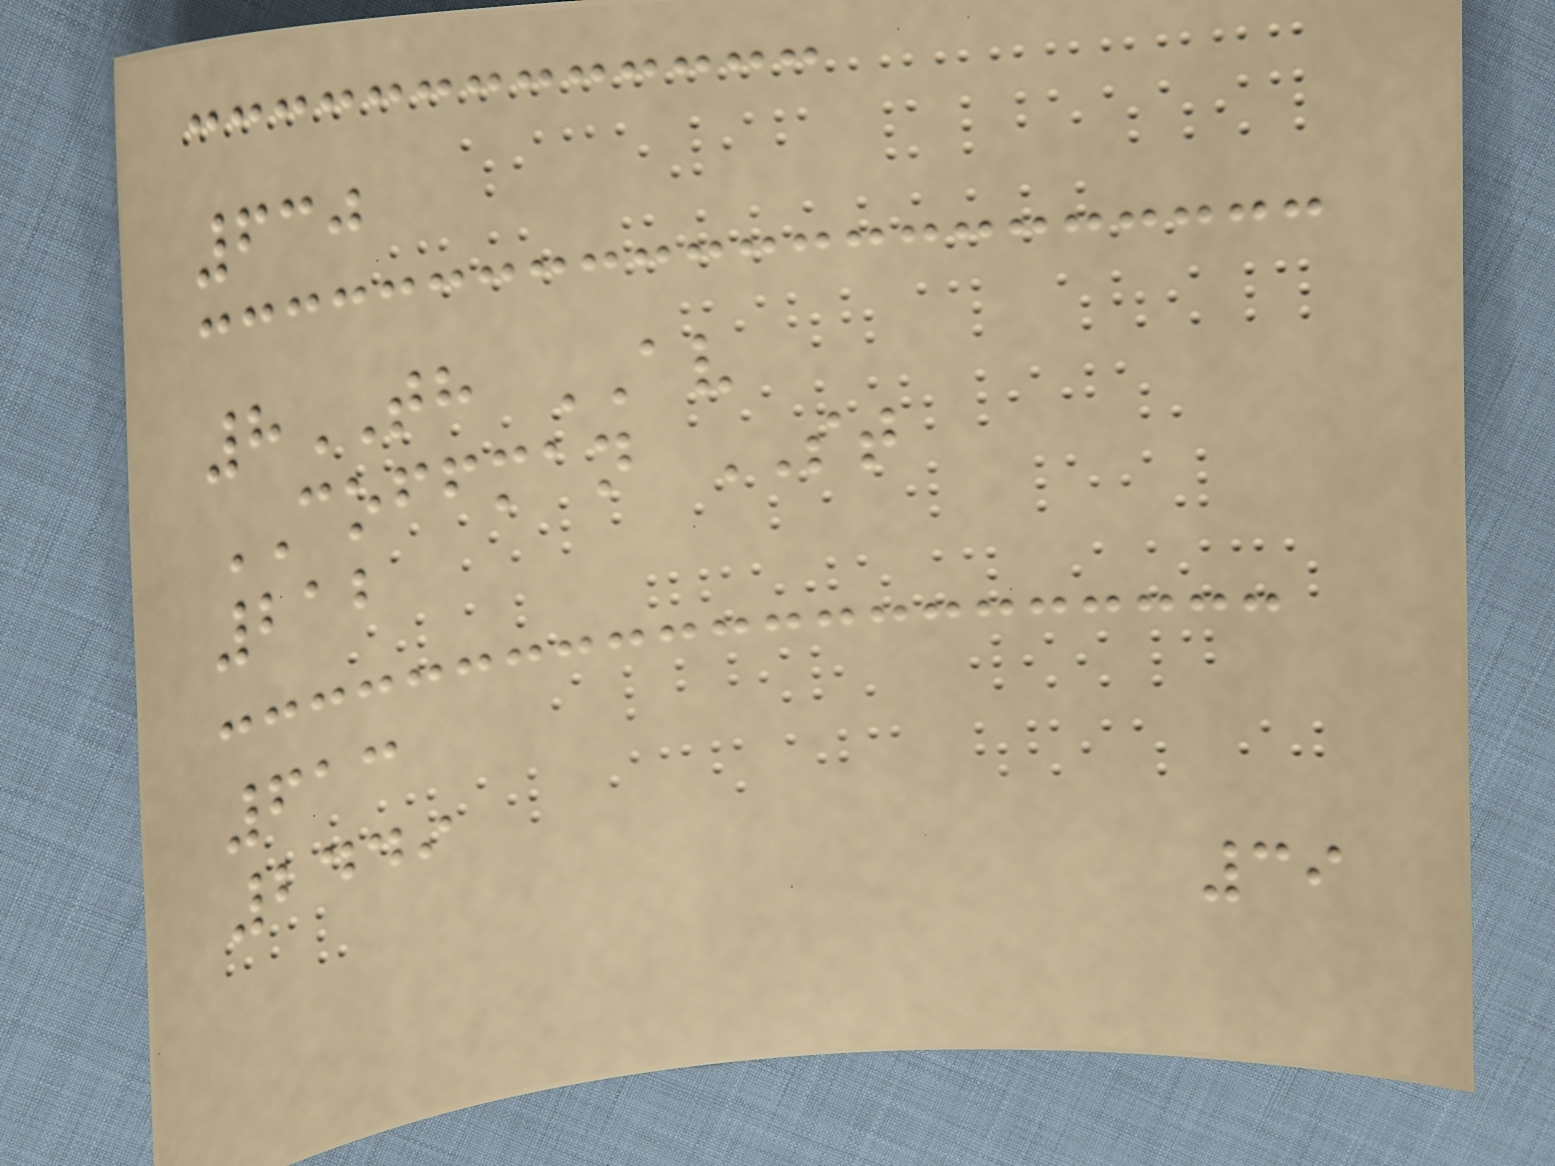630
8TH AV
COFFMAN ST
212
613
2449
39
